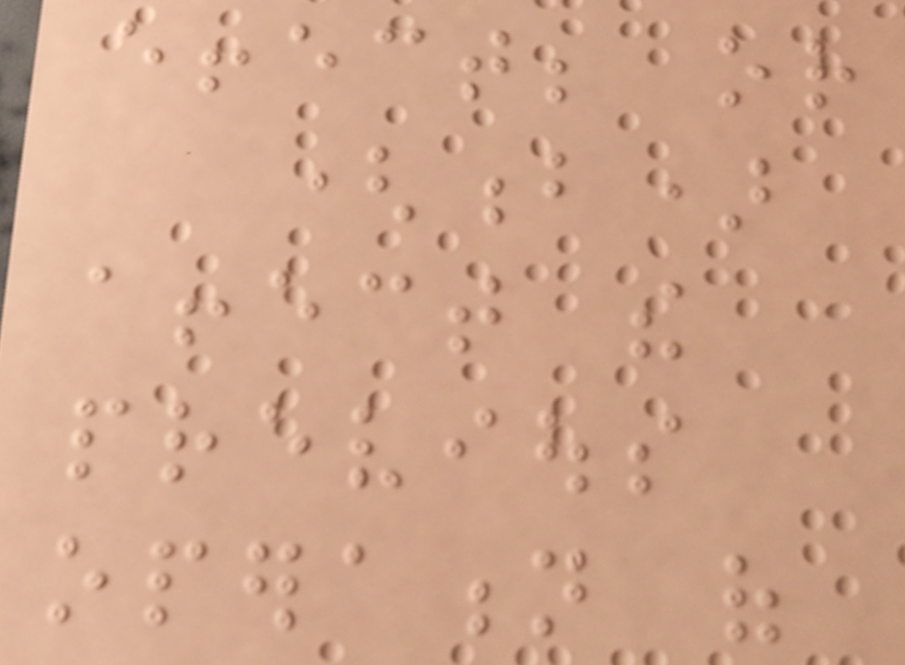effect; or
(b)
affect the
previous
operation of
